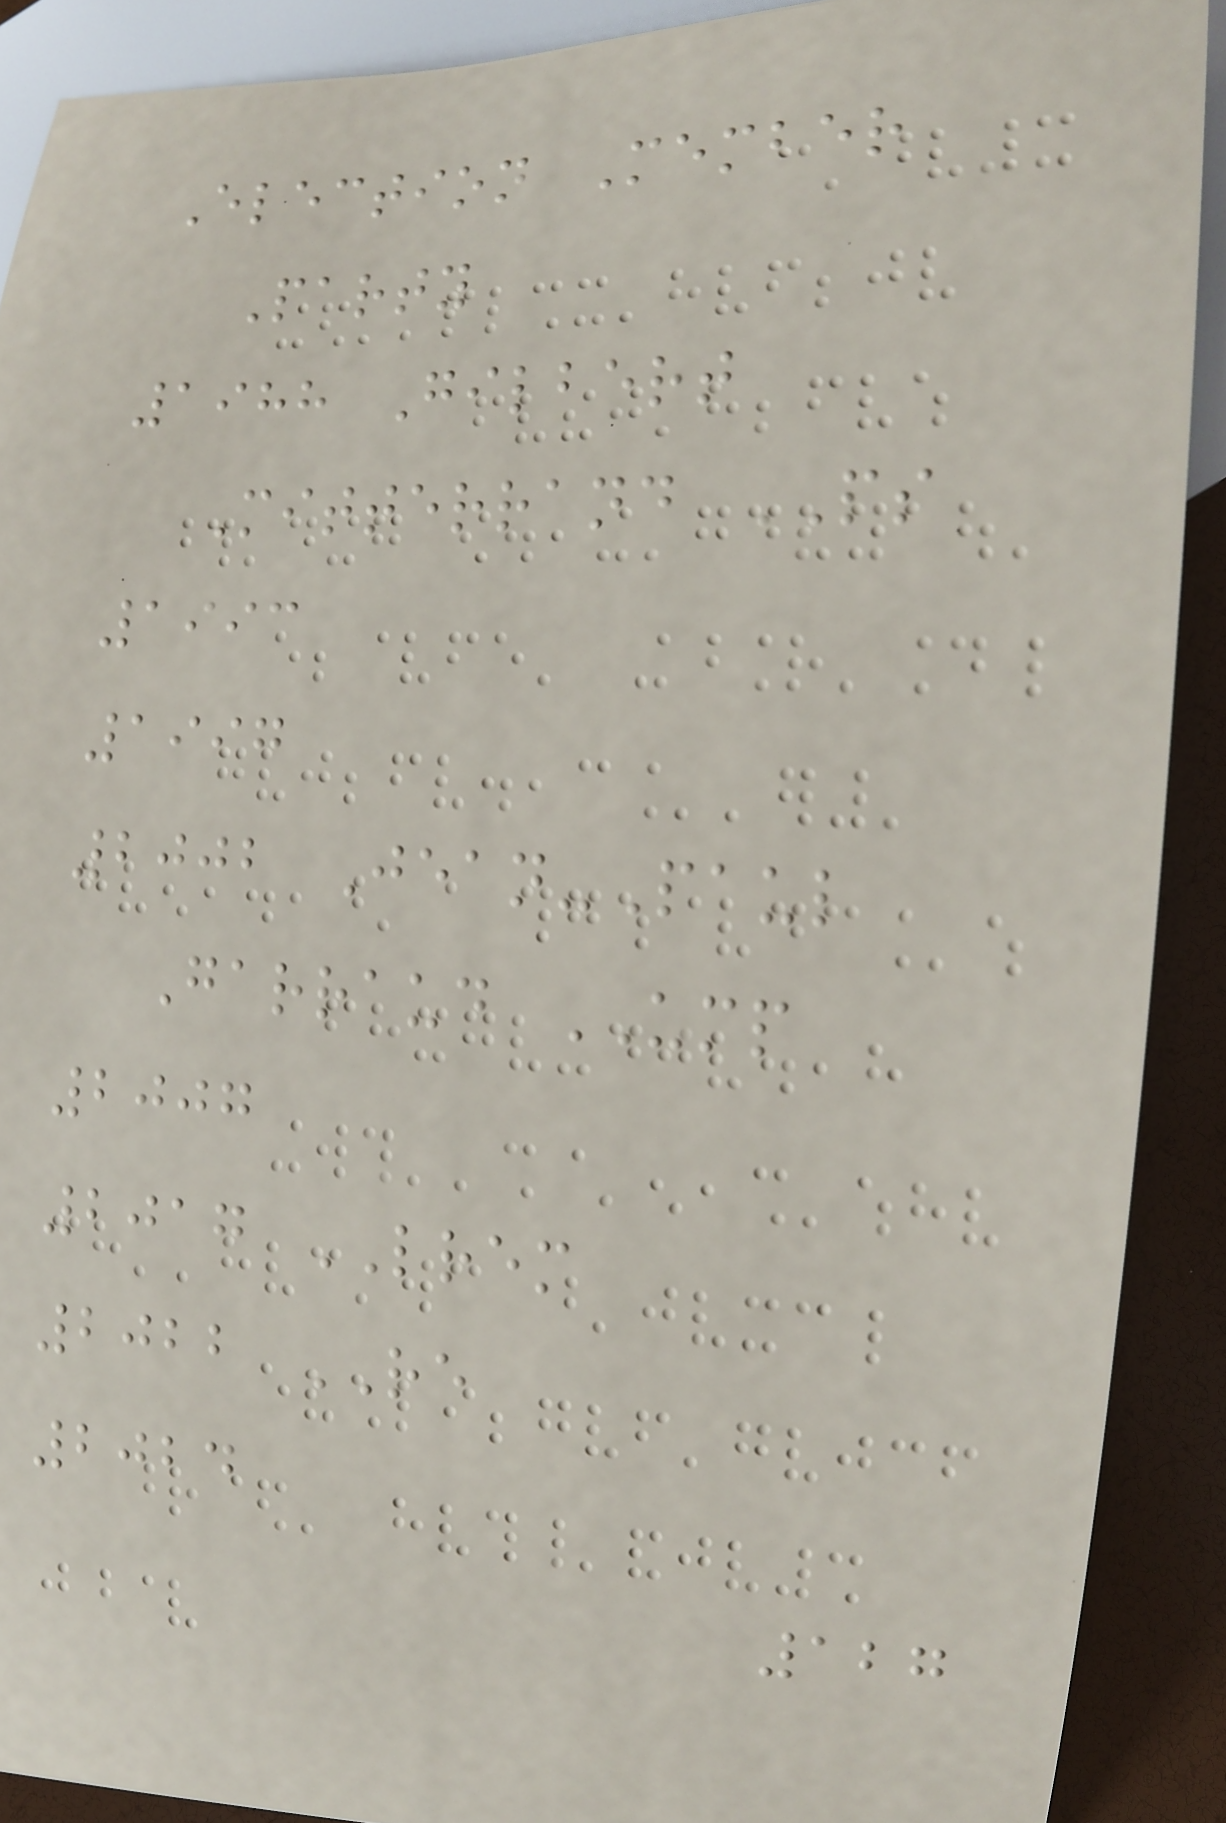Election Member
Party
1988 Gilbert
Mitterrand PS
1993
1997
2002 Jean-Paul
Garraud UMP
2007
2017 LREM
2022 RE
2024
127
